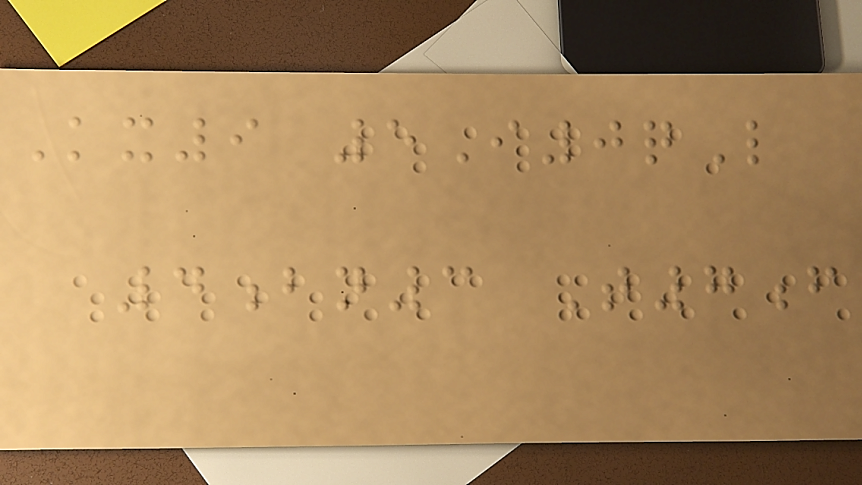Kx9 5I0qL
4bn3 T7f
